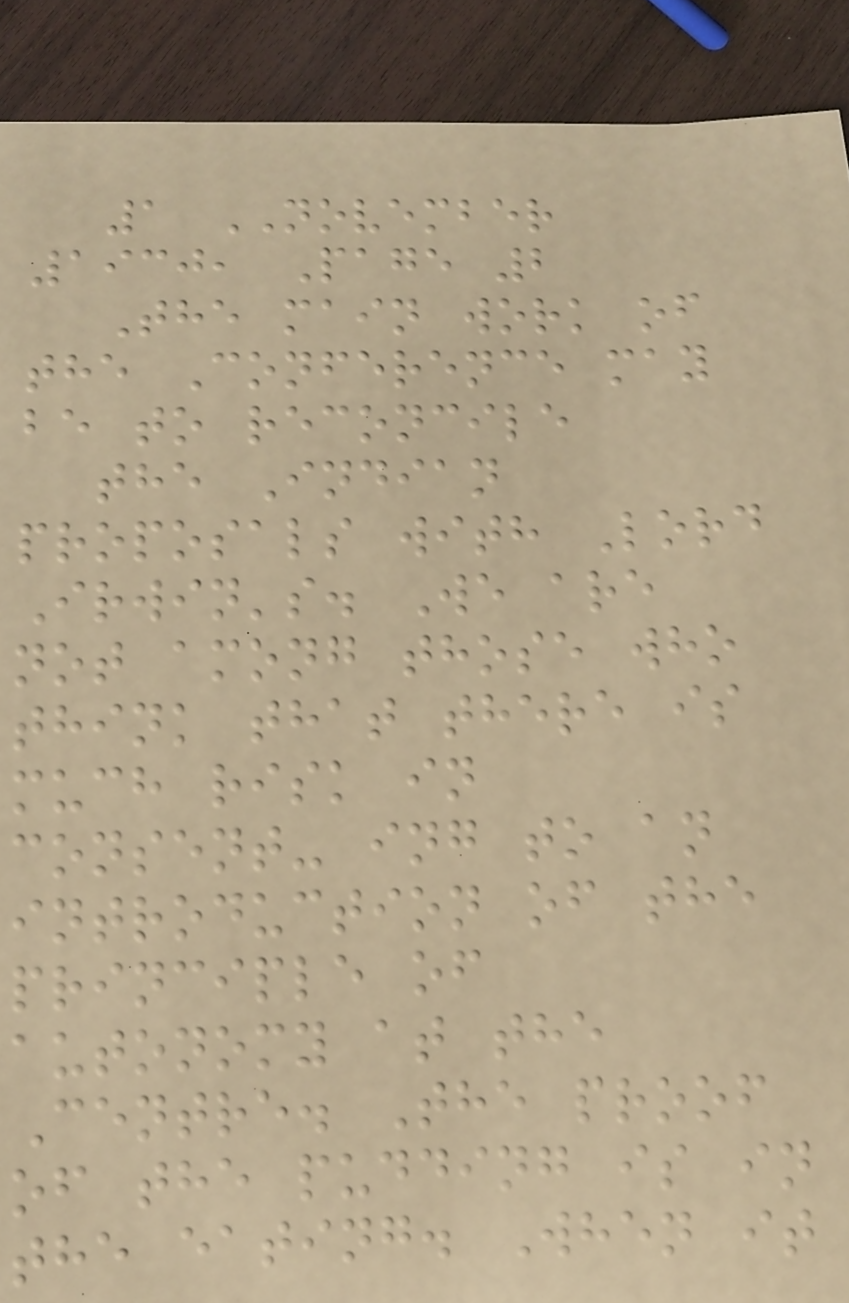1 NOVEMBER
1930, Page 2
The main work of
the Conference may
be to reconcile
the Indian
proposals with Lord
Irwin's. We are
not among those who
think that there is
much risk in
consent- ing to an
introduction of the
principle of
autonomy at the
Centre. The proof
of the pudding is in
the eating. When it
